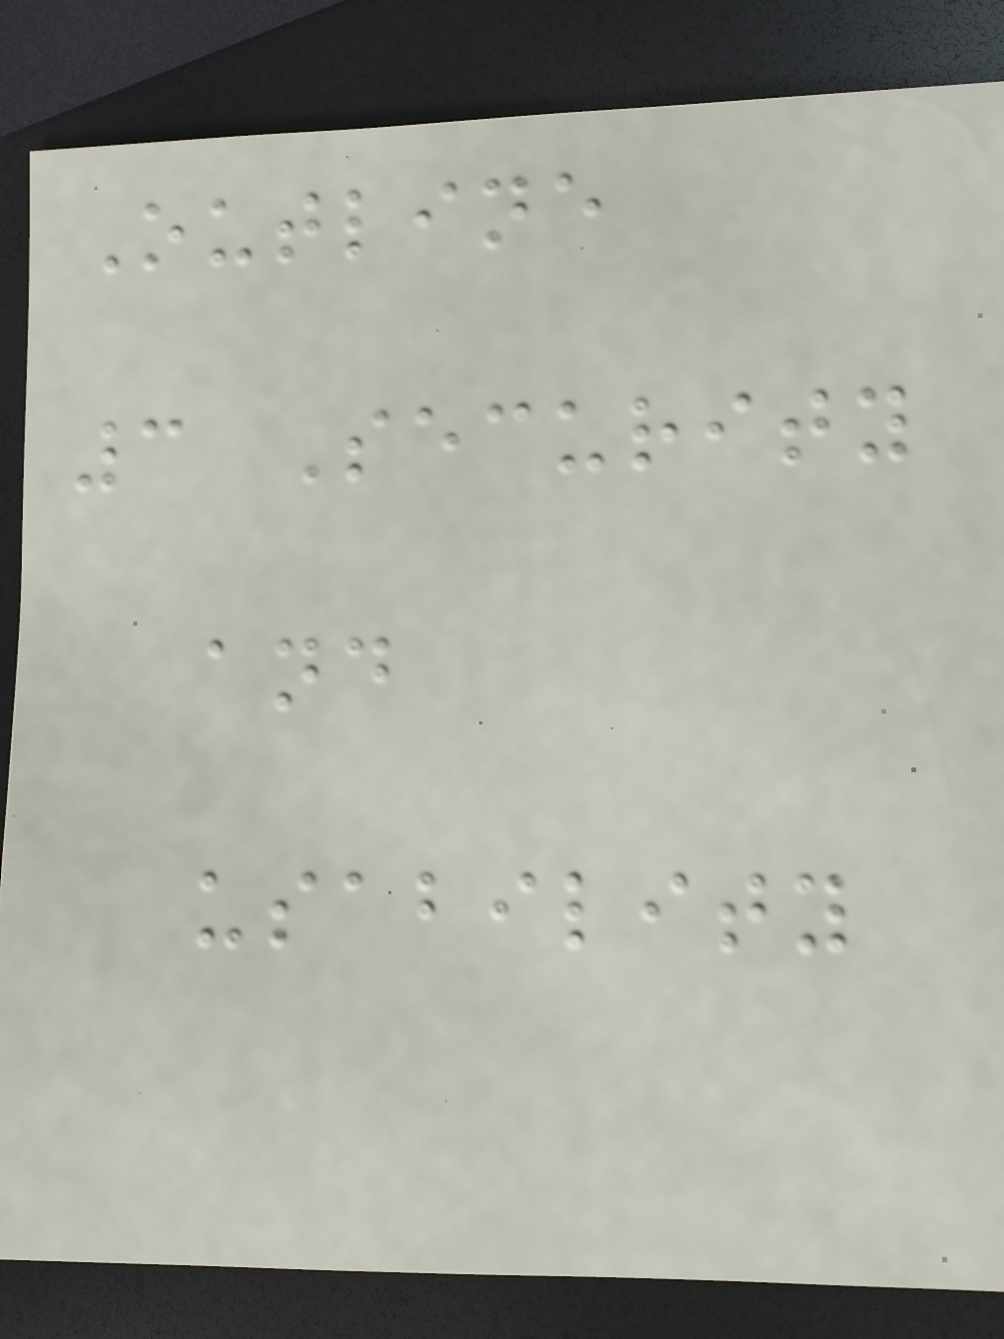Outline
3 Security
and
usability
